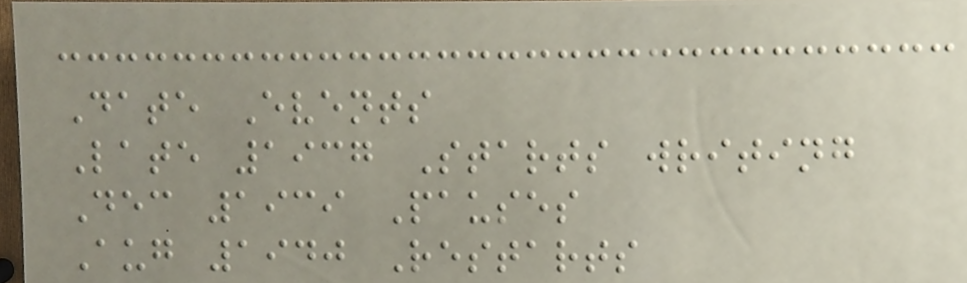Date Events
Late 1937 Starts writing
Dec 1939 Pauses
Aug 1940 Restarts
